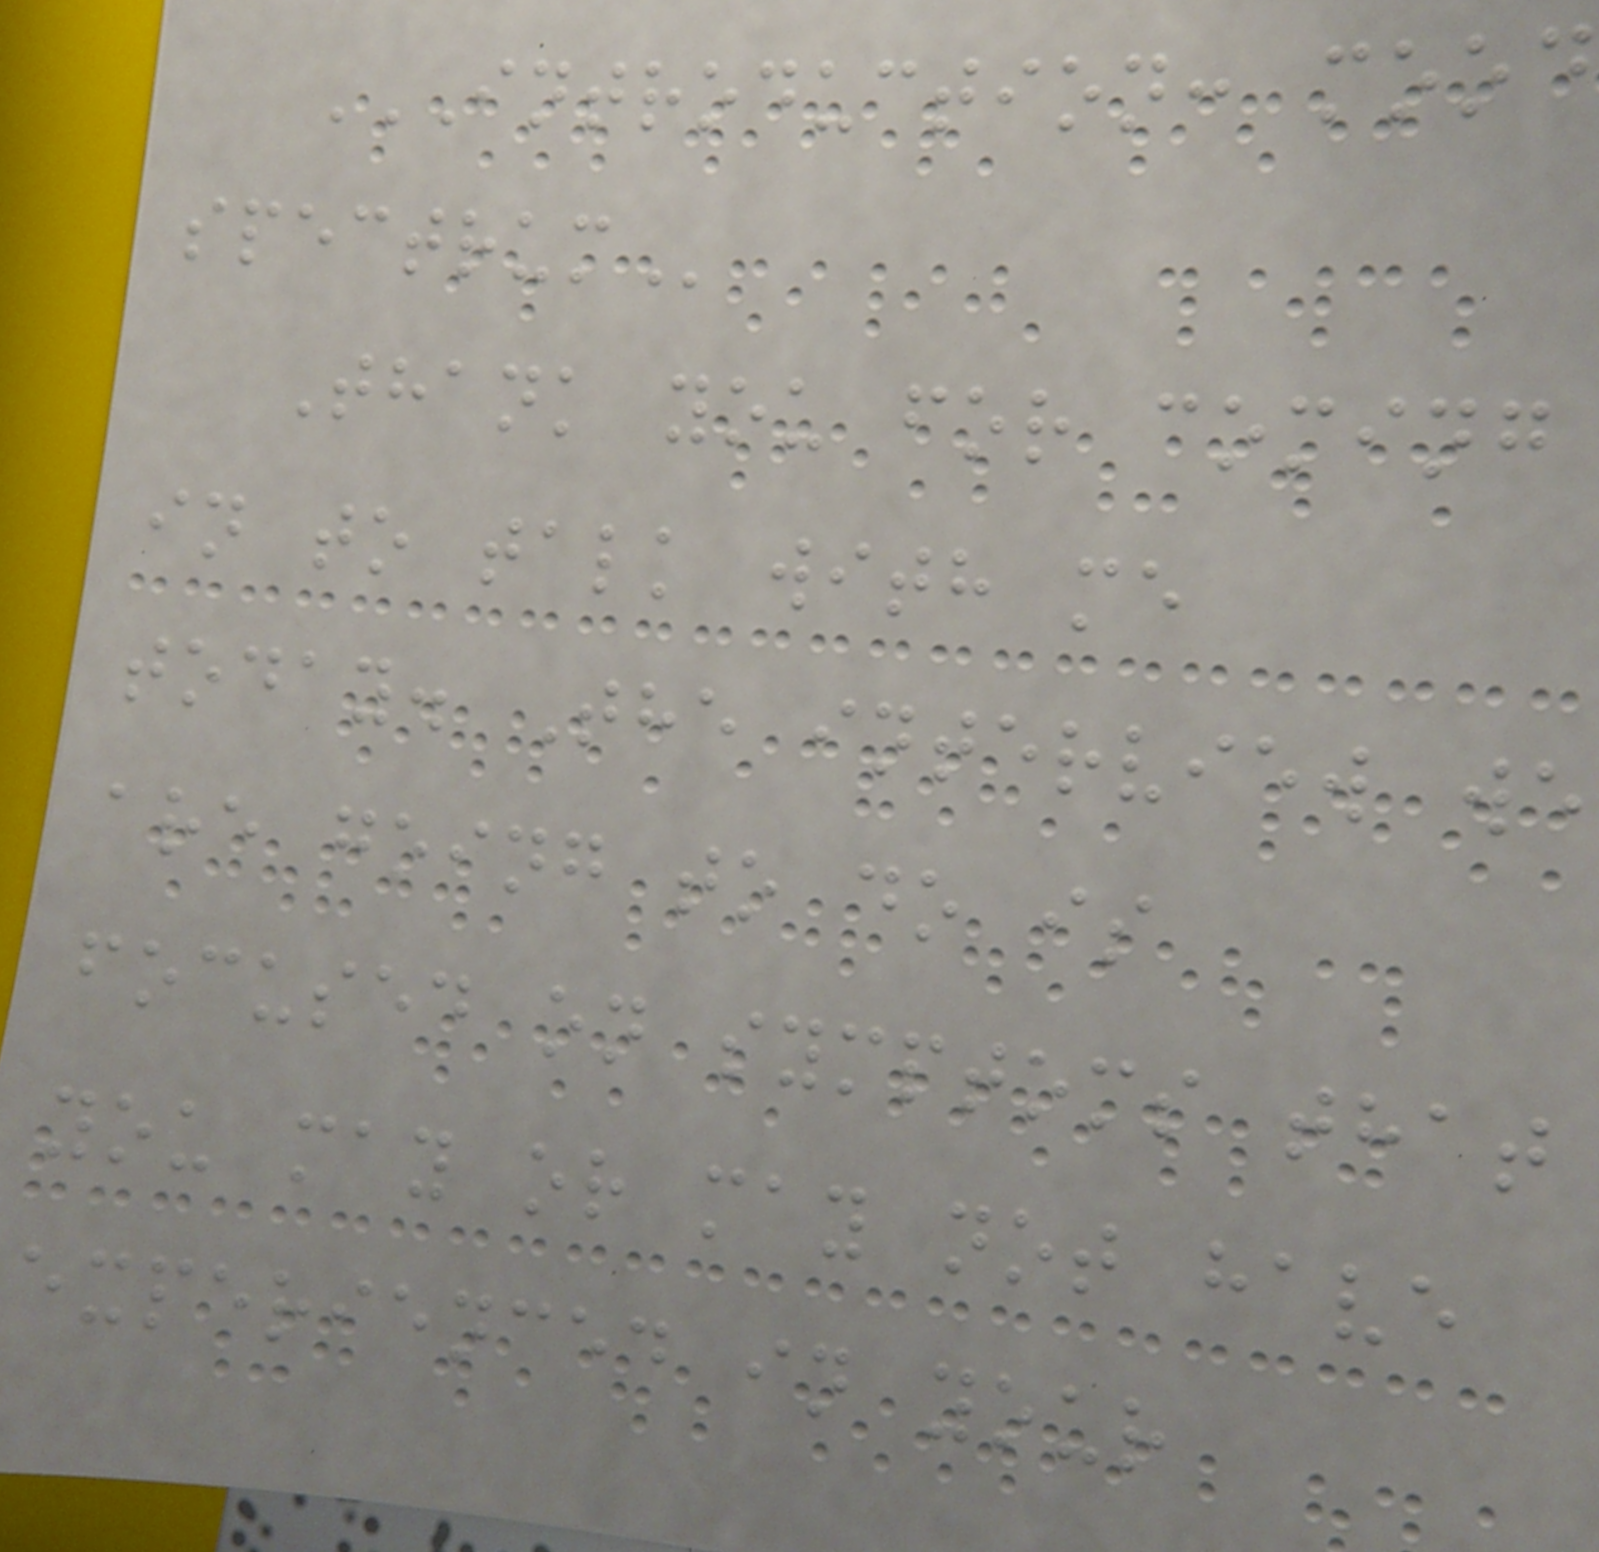INTRODUCTION: MOOD
SPECTRUM
Thank you for coming
in to talk with me
today. The interview we
are going to do is
focused on symptoms that
you may or may not have
experienced in your
